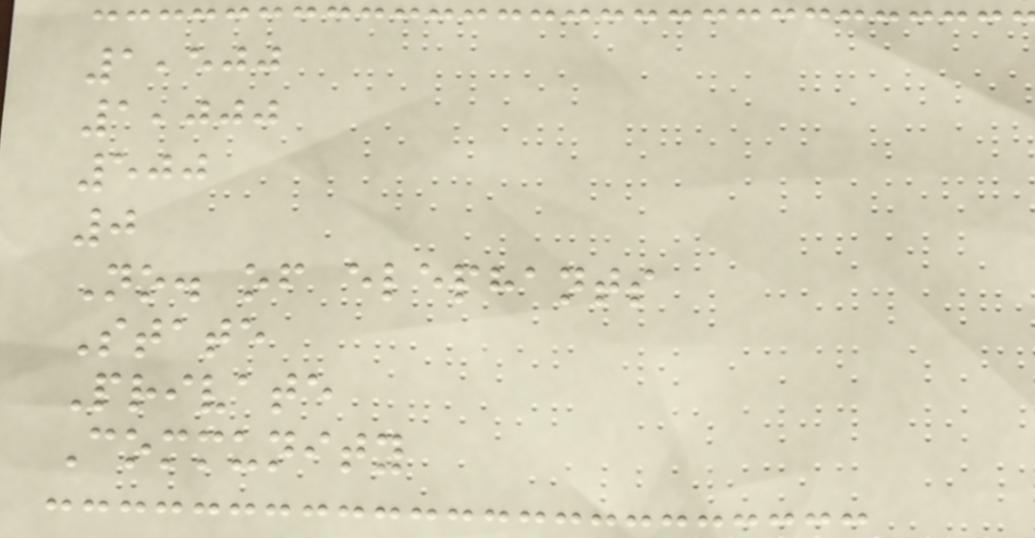1,500
1,000
500
0
No. of elephants
State
Private
Community
